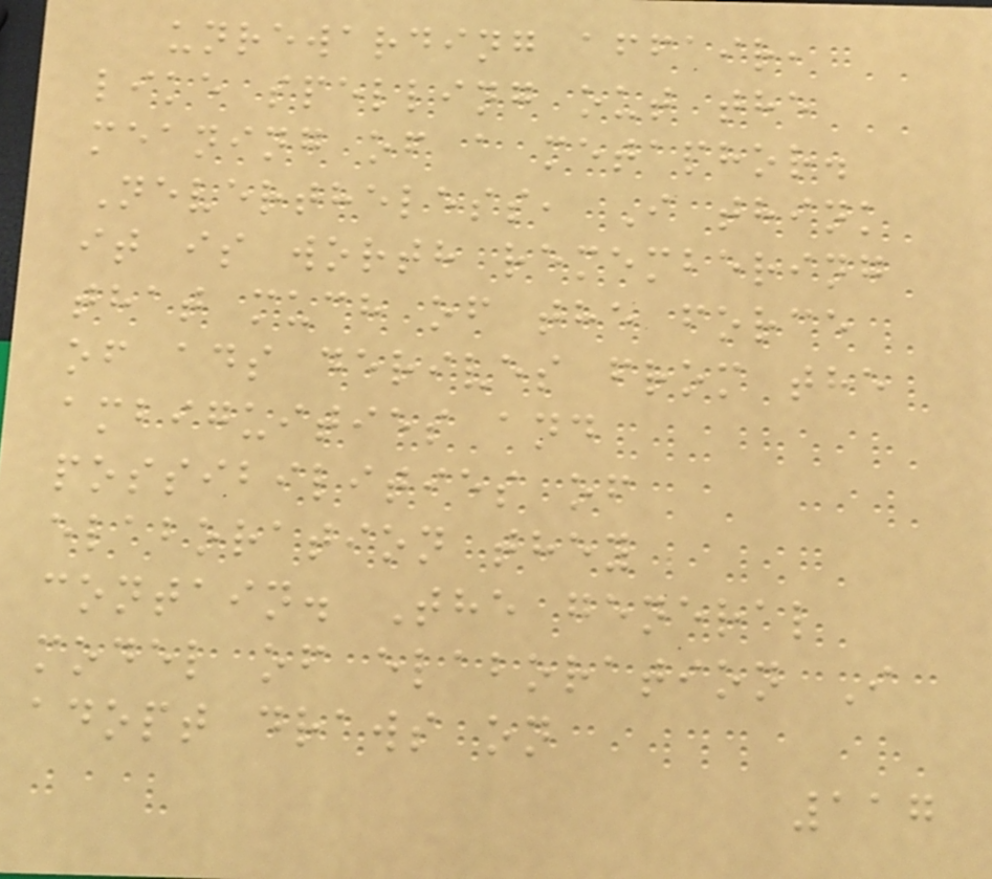unrewarding affair,
like spelling out the
meaning of a metaphor.
Nevertheless, I think
it is worth remembering
that much of the force
of ads derives from the
ambiguities and
possibilities of
elaboration they
contain. The general
model of elaboration I
adopt draws on
117
